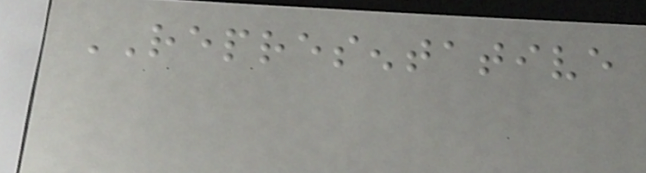REPRESENTATIVE
